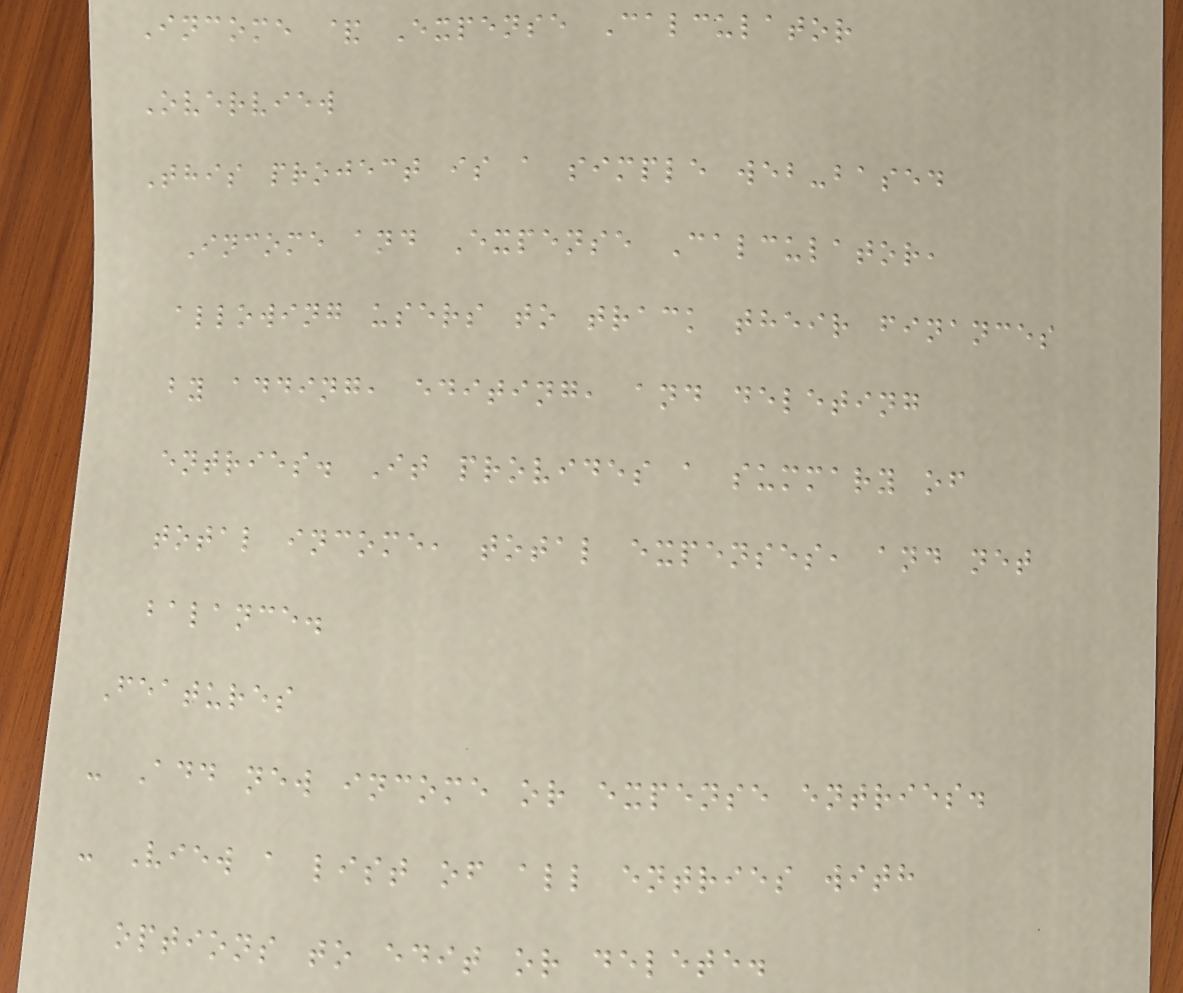Income & Expense Calculator
Overview
This project is a simple web-based
Income and Expense Calculator,
allowing users to track their finances
by adding, editing, and deleting
entries. It provides a summary of
total income, total expenses, and net
balance.
Features
- Add new income or expense entries.
- View a list of all entries with
options to edit or delete.
